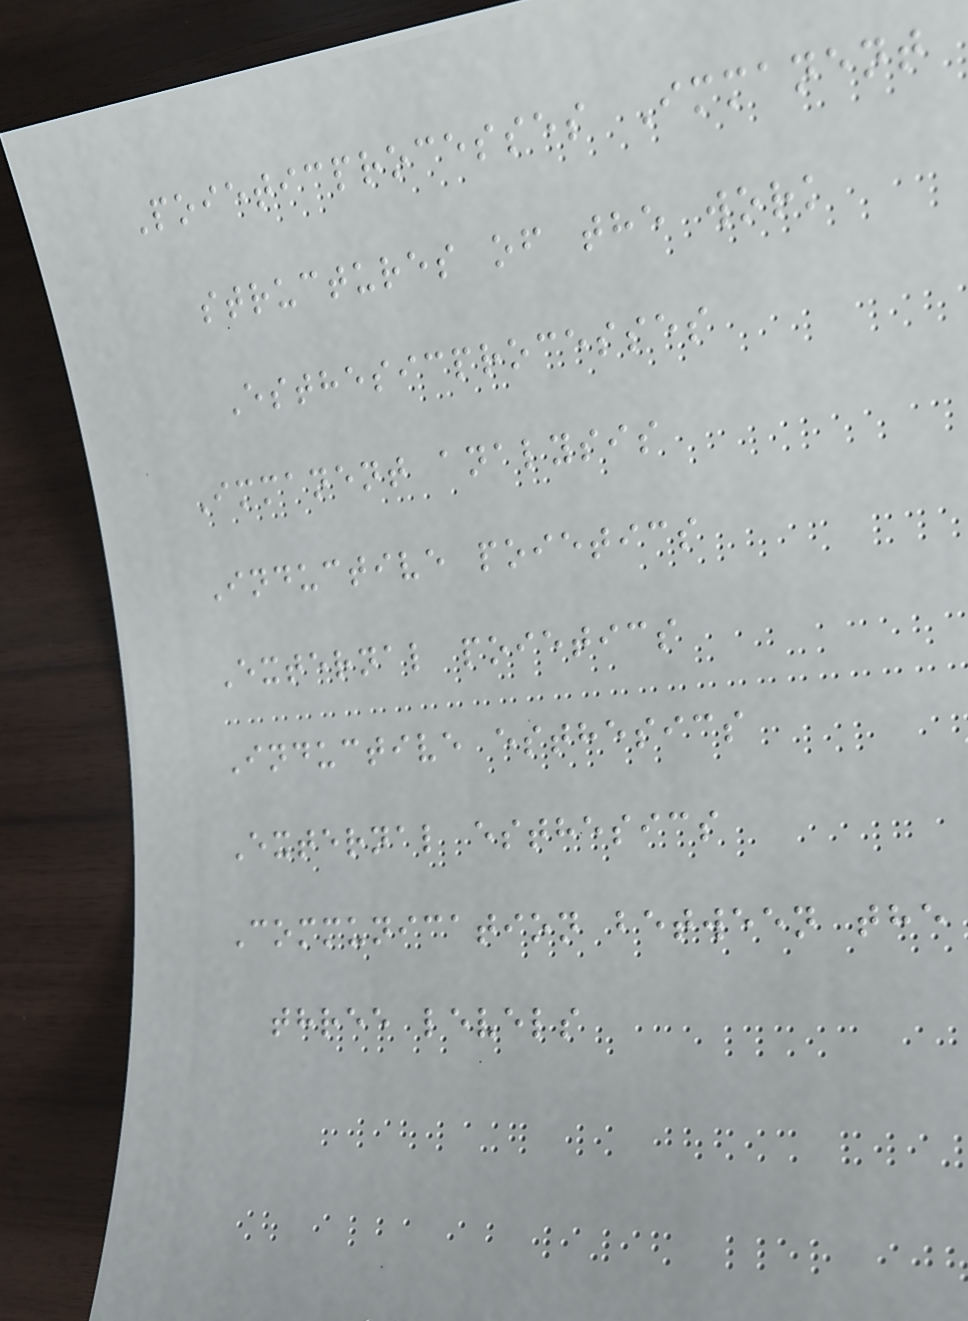Poieticprocesses Immanent
structures of the work
Esthesicprocesses
Immanent analysis
Inductive poietics
External poietics
Inductive esthesics
External esthesics
Communication between the
three levels
